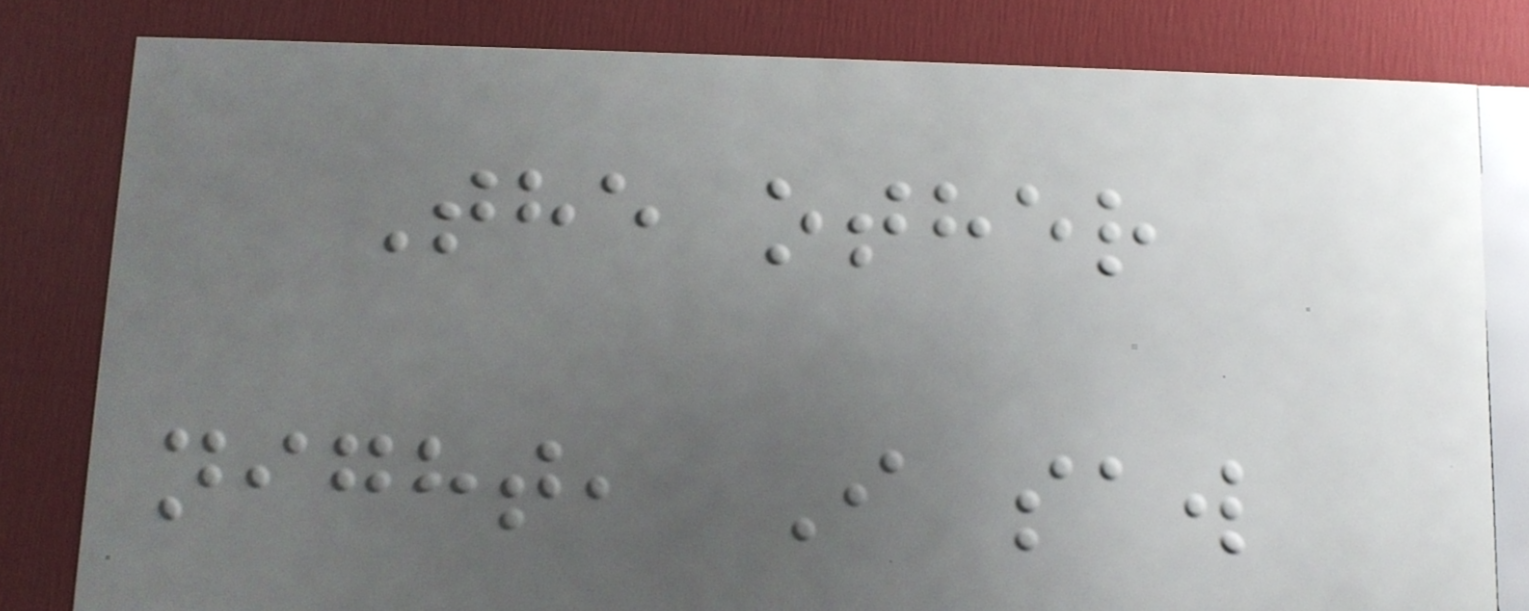The other
night, I saw
